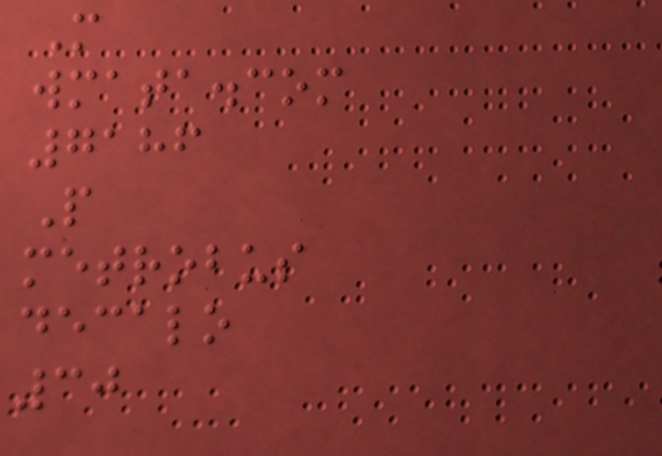M
wmata.com
7186
P
metrobus
decalo
30
